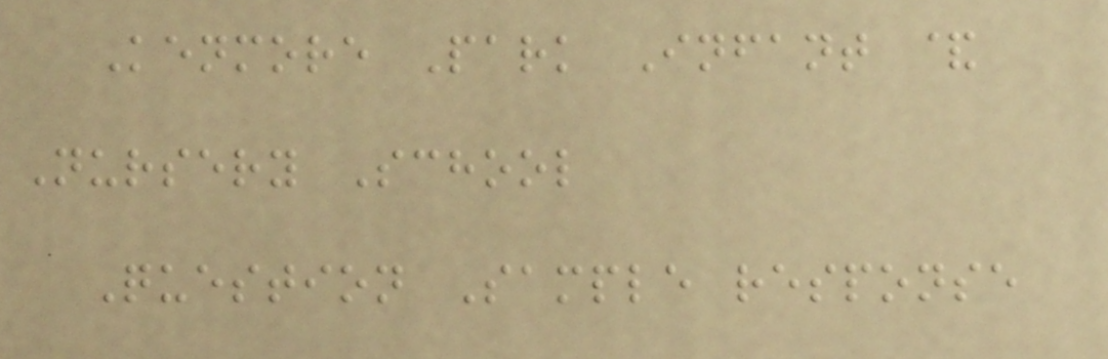Kenmore Park Infant &
Nursery School
Question Sample response
